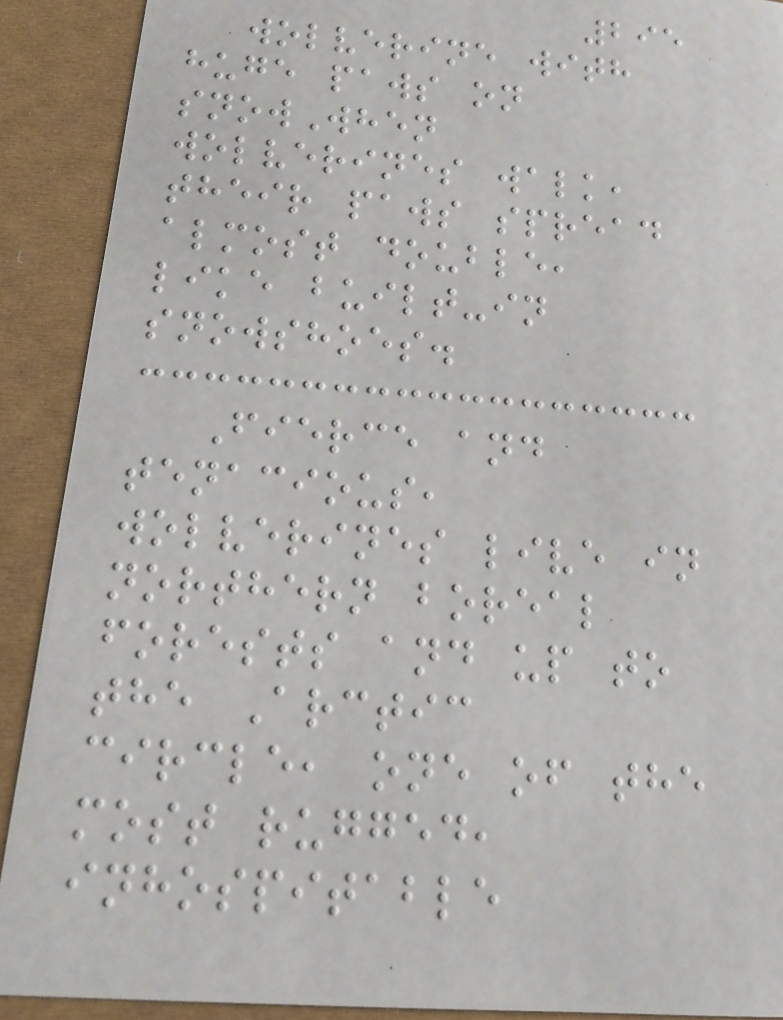295
wolverine with
huge paws on
snowWhen
wolverines walk,
their paws spread
almost double,
like built-in
snowshoes.
Fierce and
tenacious,
wolverines live in
northern boreal
forests and up to
the Arctic
circle, one of the
most rugged,
inhospitable
